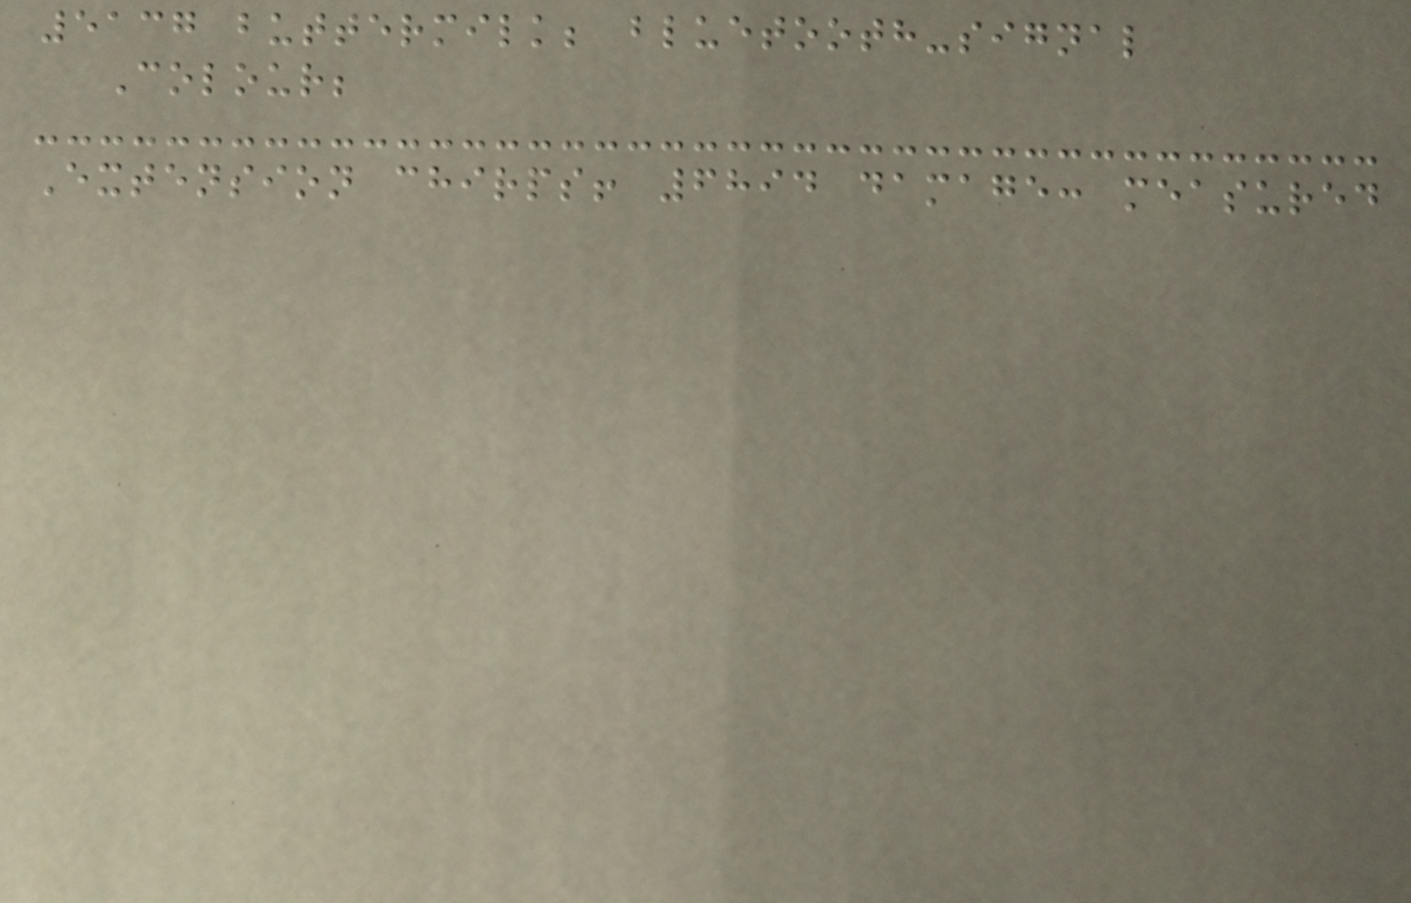5137 buttermilk; bluetooth-signal
Colour;
Extension chirps! 6894 damage: measured
